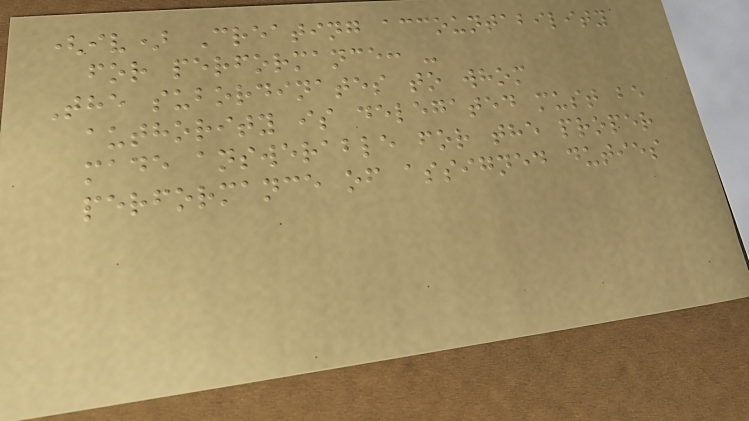(iv) Creating accountability
for performance: -
The subordinates to whom
authority is delegated must be
made answerable for the proper
performance of assigned duties
